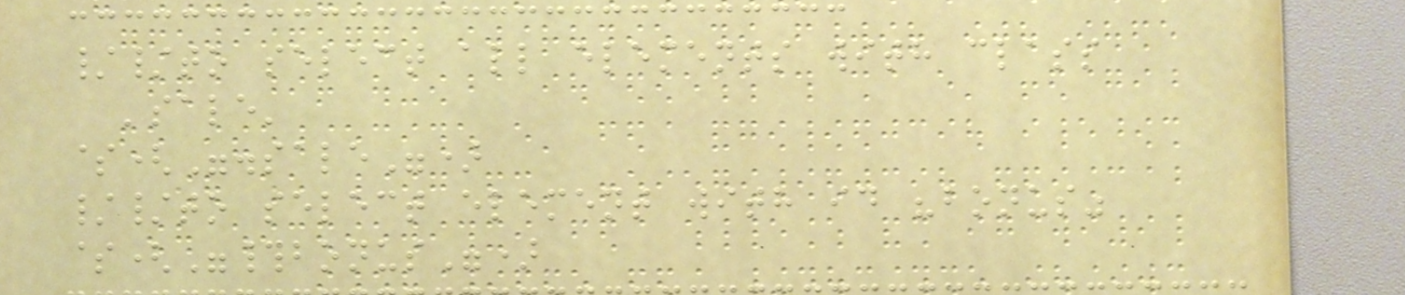//to select all elements with class
'sale'
$(".sale")
//to select element with id "bonus"
$("#bonus")
